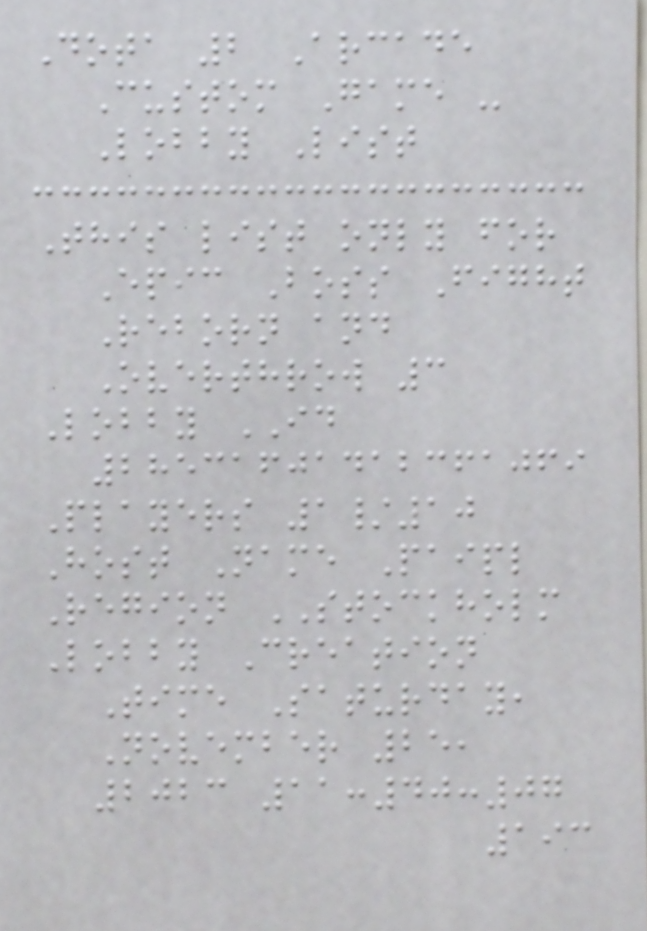Dota 2 Arcade
Custom Game -
Lobby List
This list only for
Epic Boss Fight
Reborn and
Overthrow 3
Lobby ID
28531601412361069
Players 1/10
Host Name Paipl
Region STOCKHOLM
Lobby Creation
Time Saturday,
November 25,
2023 11:40:07
193
